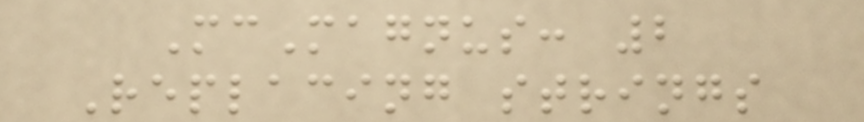McMagnus: 2
Replacing strings
